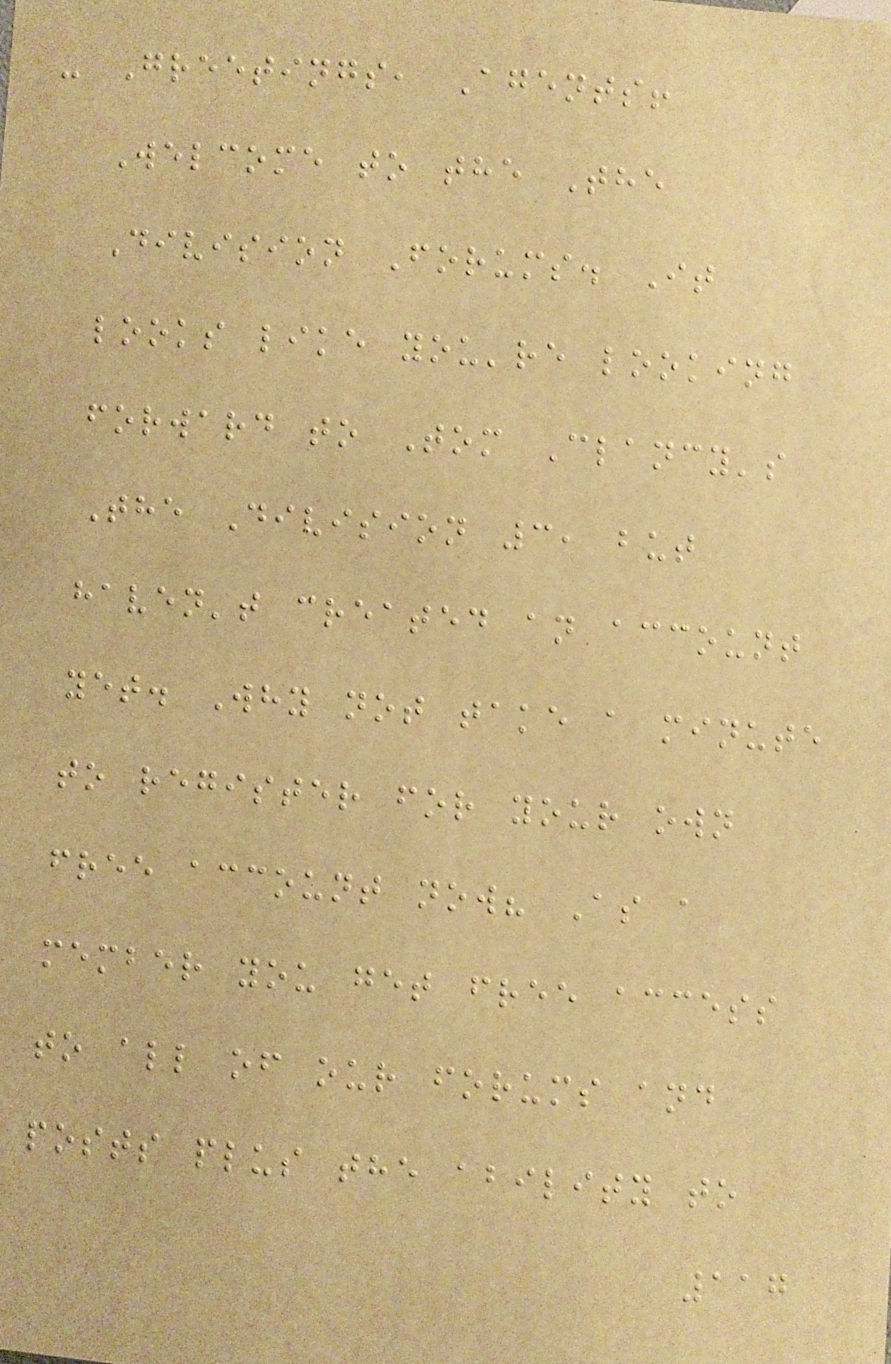- Greetings, Agents!
Welcome to the The
Division Forums. It
looks like you're looking
forward to Tom Clancy's
The Division 3, but
haven't created an account
yet. Why not take a minute
to register for your own
free account now? As a
member you get free access
to all of our forums and
posts plus the ability to
117
